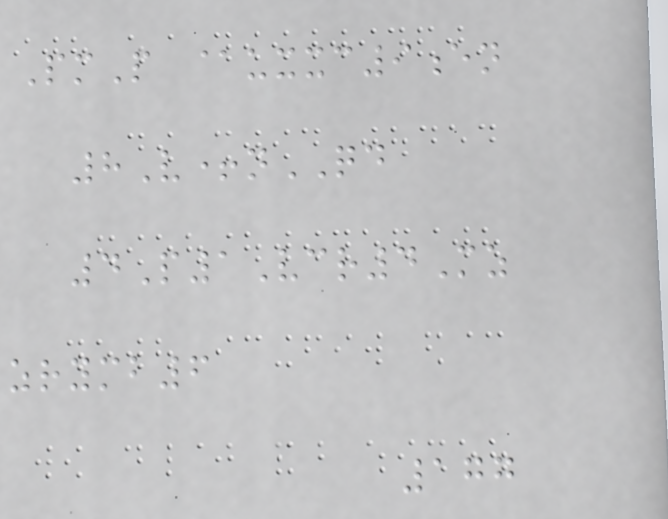PmP @uxxc9en
8V+nQD
4P1Vcr4Mz
zrymb6
177
